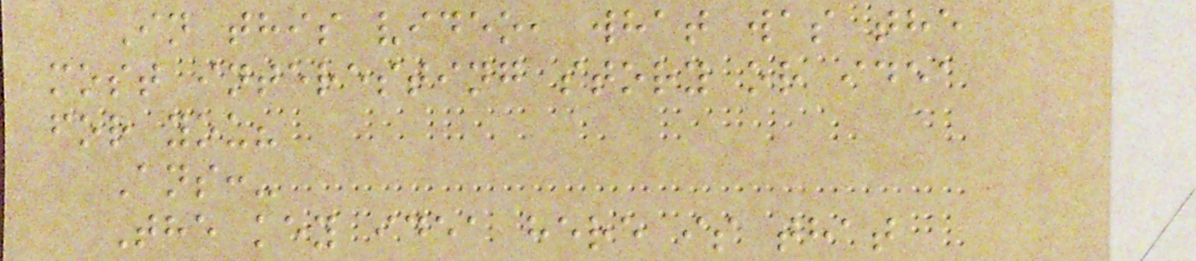In this video, what was the
most interesting story or idea
for you?
Ans:-
The key idea here is that
